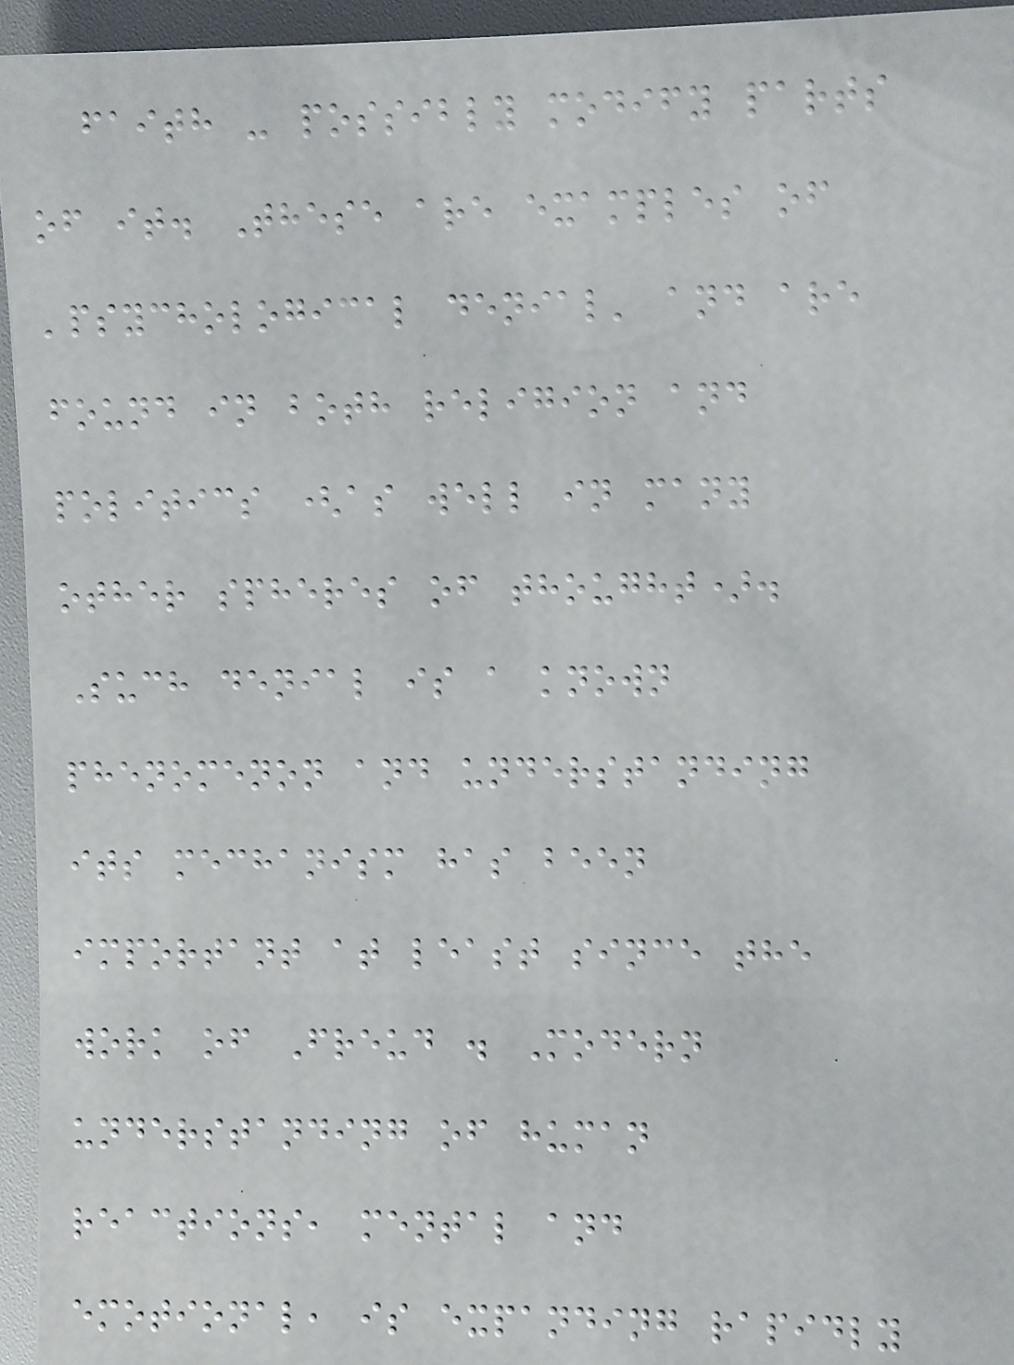faith - possibly modify parts
of it. These are examples of
'psychological denial' and are
found in both religion and
politics (as well in many
other spheres of thought).
Such denial is a known
phenomenon and understanding
its mechanism has been
important at least since the
work of Freud . Modern
understanding of human
reactions, mental and
emotional, is expanding rapidly
